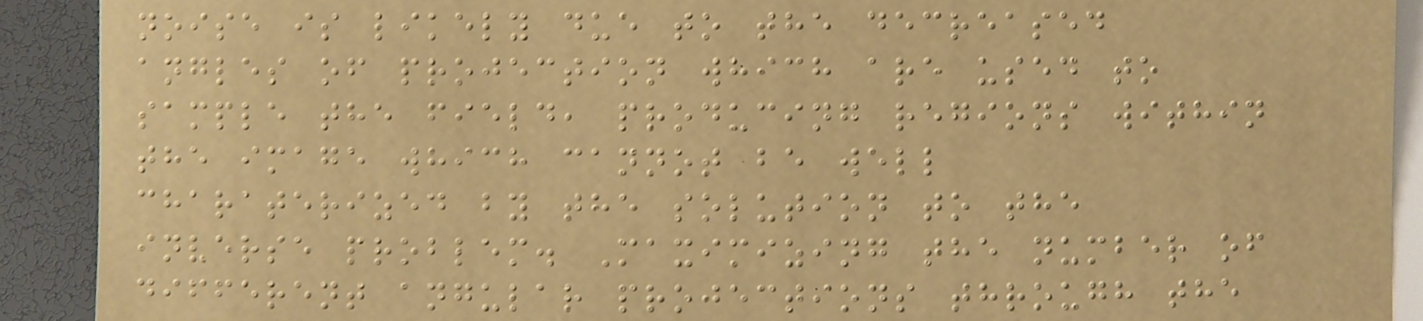noise is likely due to the decreased
angles of projection which are used to
sample the field, producing regions within
the image which cannot be well
charaterized by the solution to the
inverse problem. Maximizing the number of
different angular projections through the
